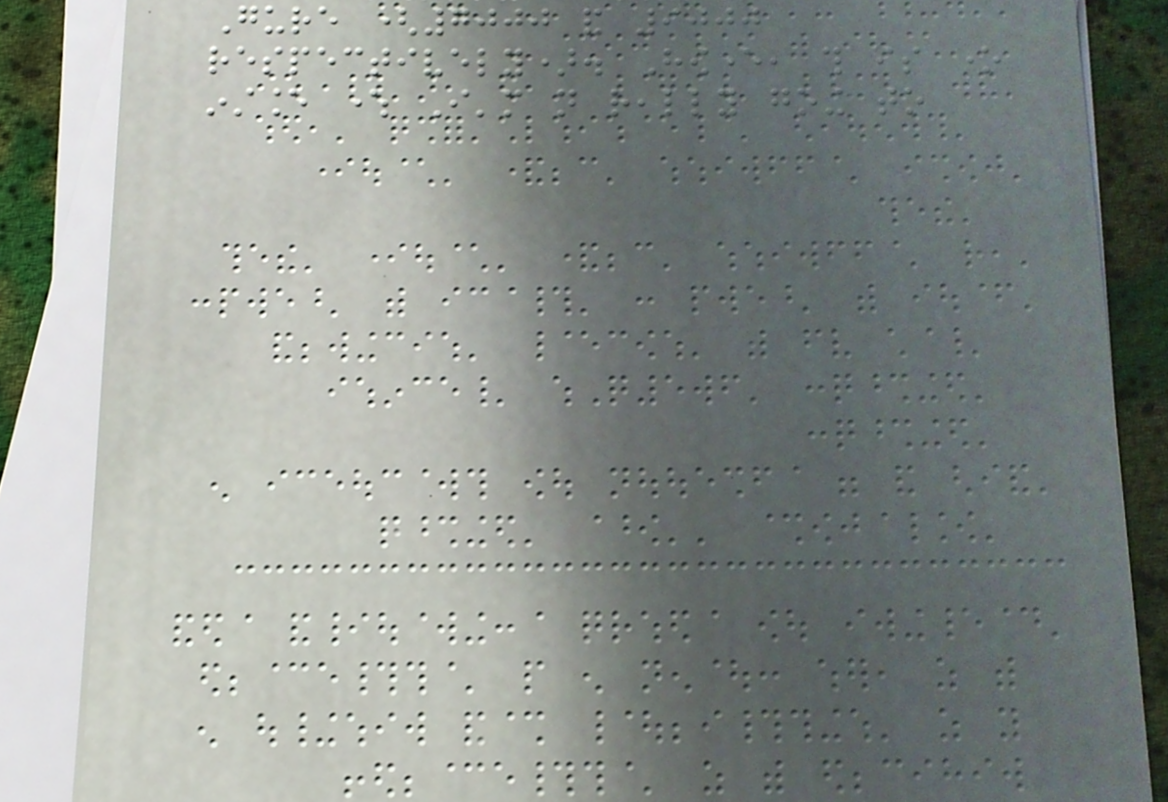Gure (7000 and 9000
respectively). However, this is one
instance where I'm not really going to
